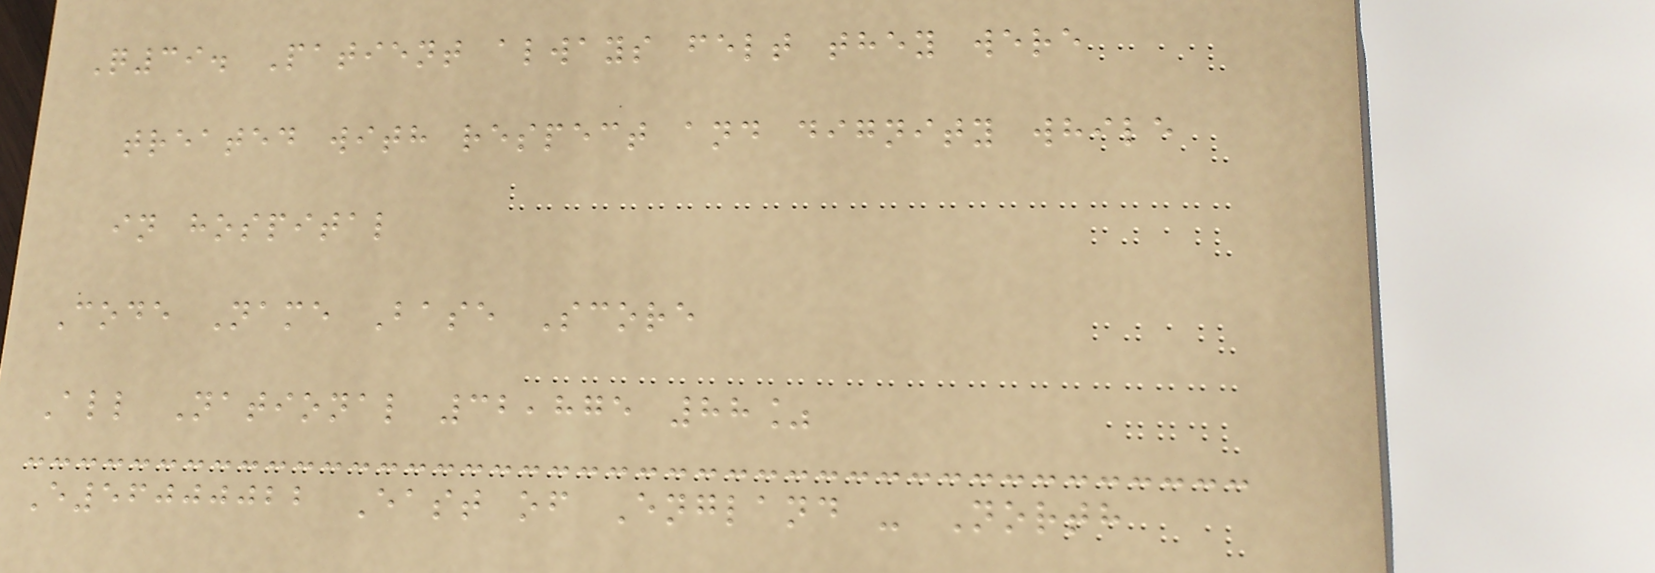Q39. Patient always felt they were
treated with respect and dignity while
in hospital
Code Name Base Score
All National 32,875 88%
E56000022 East of England - North
